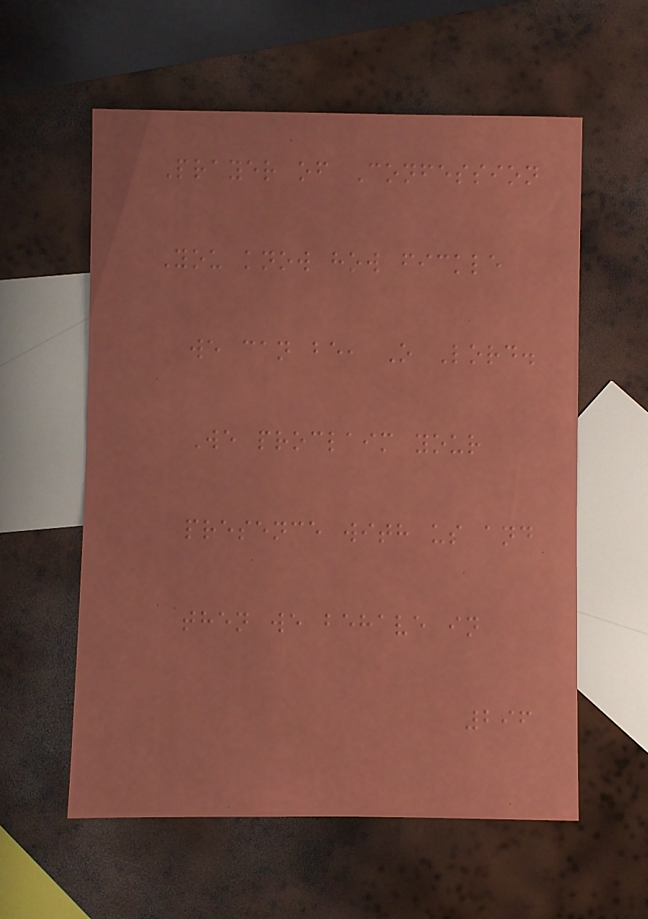Prayer of Confession
You know how fickle
we can be, O Lord.
We proclaim your
presence with us and
then we behave in
296
